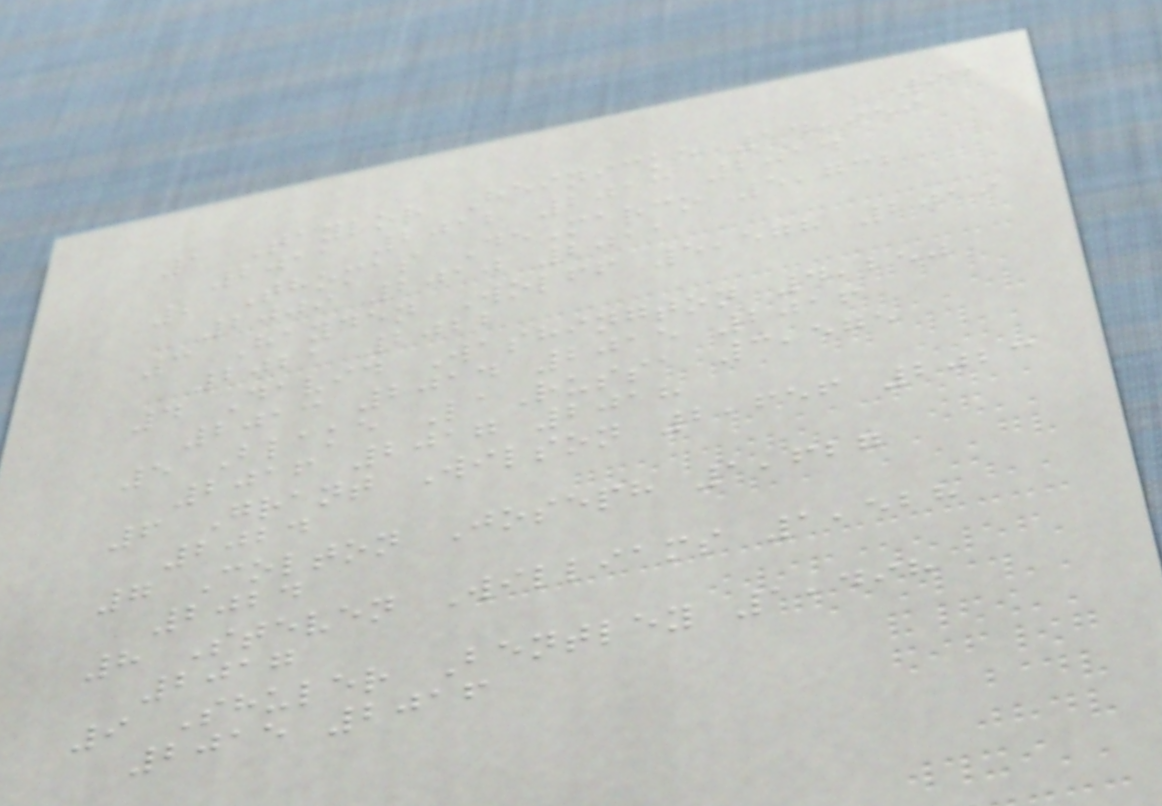93
1 Taylor Heinicke 14,959
2011 2012 2013 2014
2 Thomas DeMarco 5,732
2009 2010 2011
3 Hayden Wolff 5,578 2019
2021 2022
4 David Washington 4,250
2013 2014 2015 2016
5 Blake LaRussa 3,575
2016 2017 2018
6 Grant Wilson 2,656 2023
2024
7 Colton Joseph 1,627
2024
8 Steven Williams 1,528
2017
9 Shuler Bentley 1,498
2015 2016
